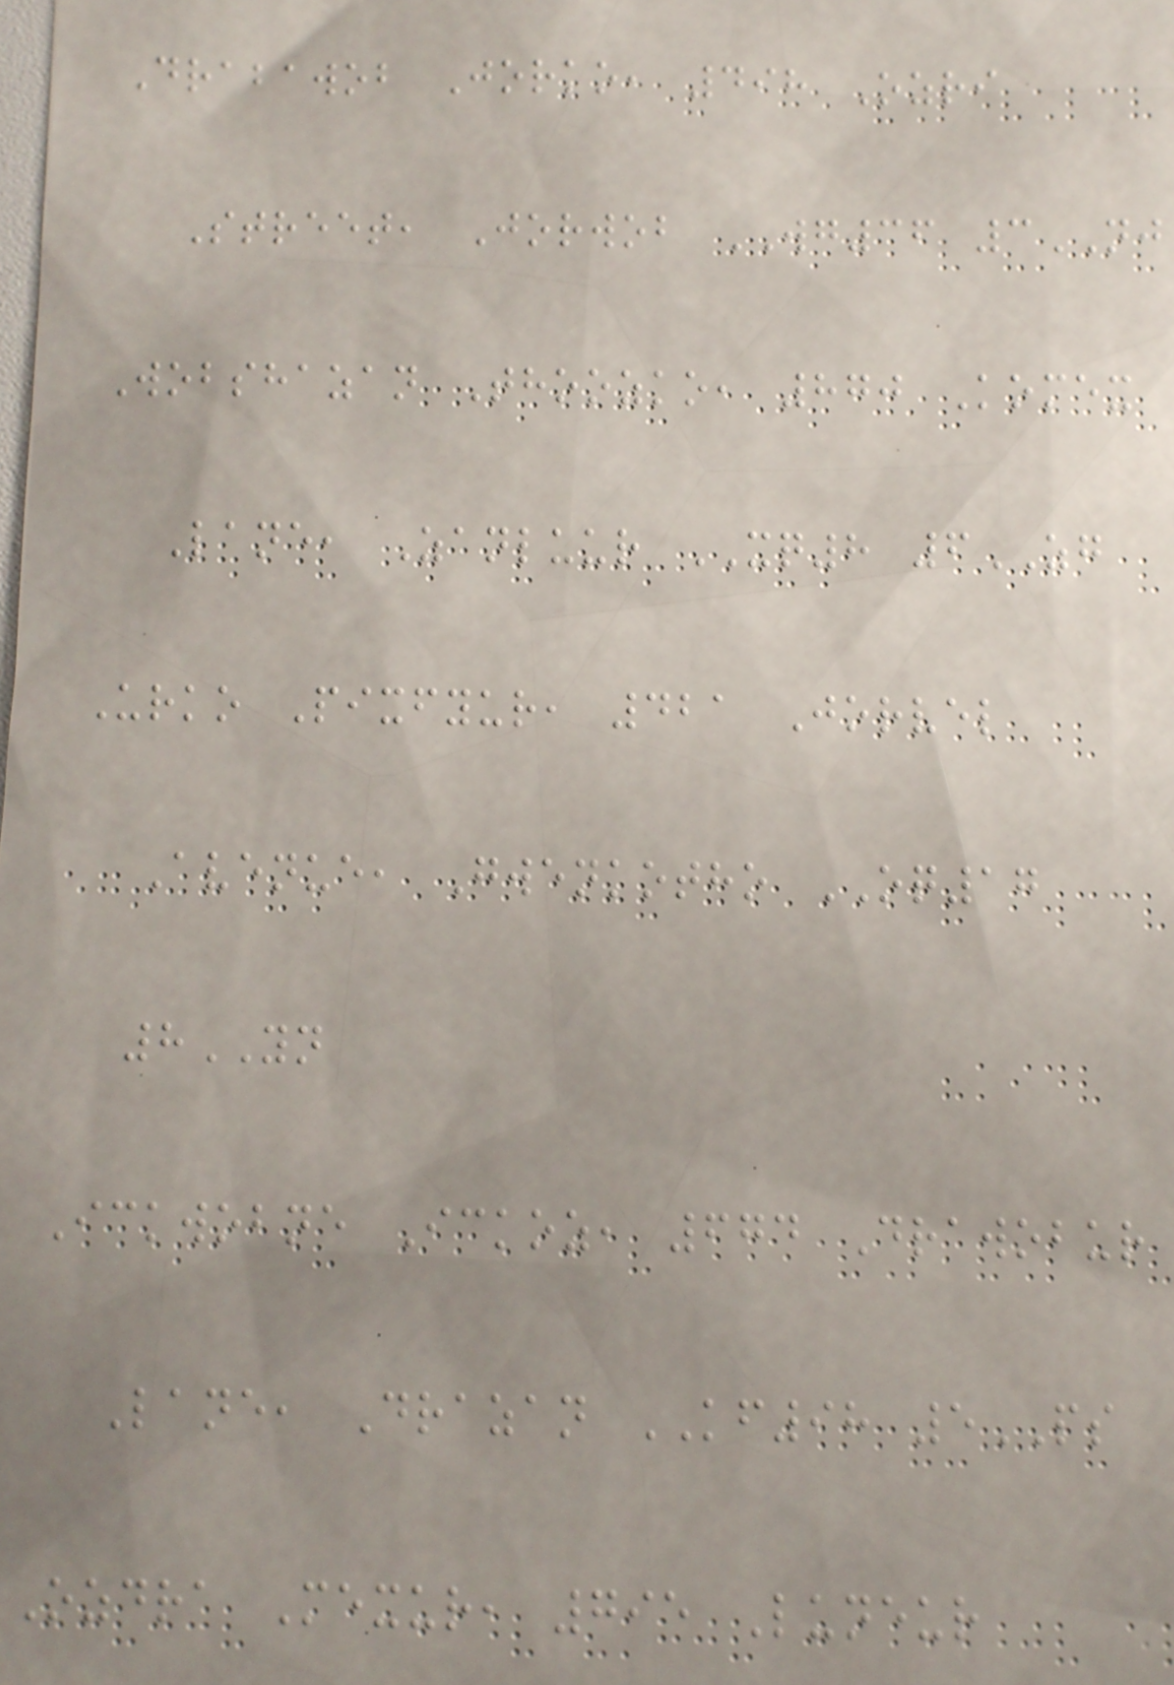Drabawob Jorko, 498 Ozri
Street, Jorwob WG36 3NJ
Wobshazan Thoozko, 870 Komex
Lane, Zanluur XQ8 6ZG
Urko Pixfyur, 421 Jorvel
Avenue, Gwenkotho OQ17
8YN
Ickwobne Ickoz, 674 Drawobur
Lane, Drazan KF98 5PS
Ozdra Mexur, 795 Luneur
